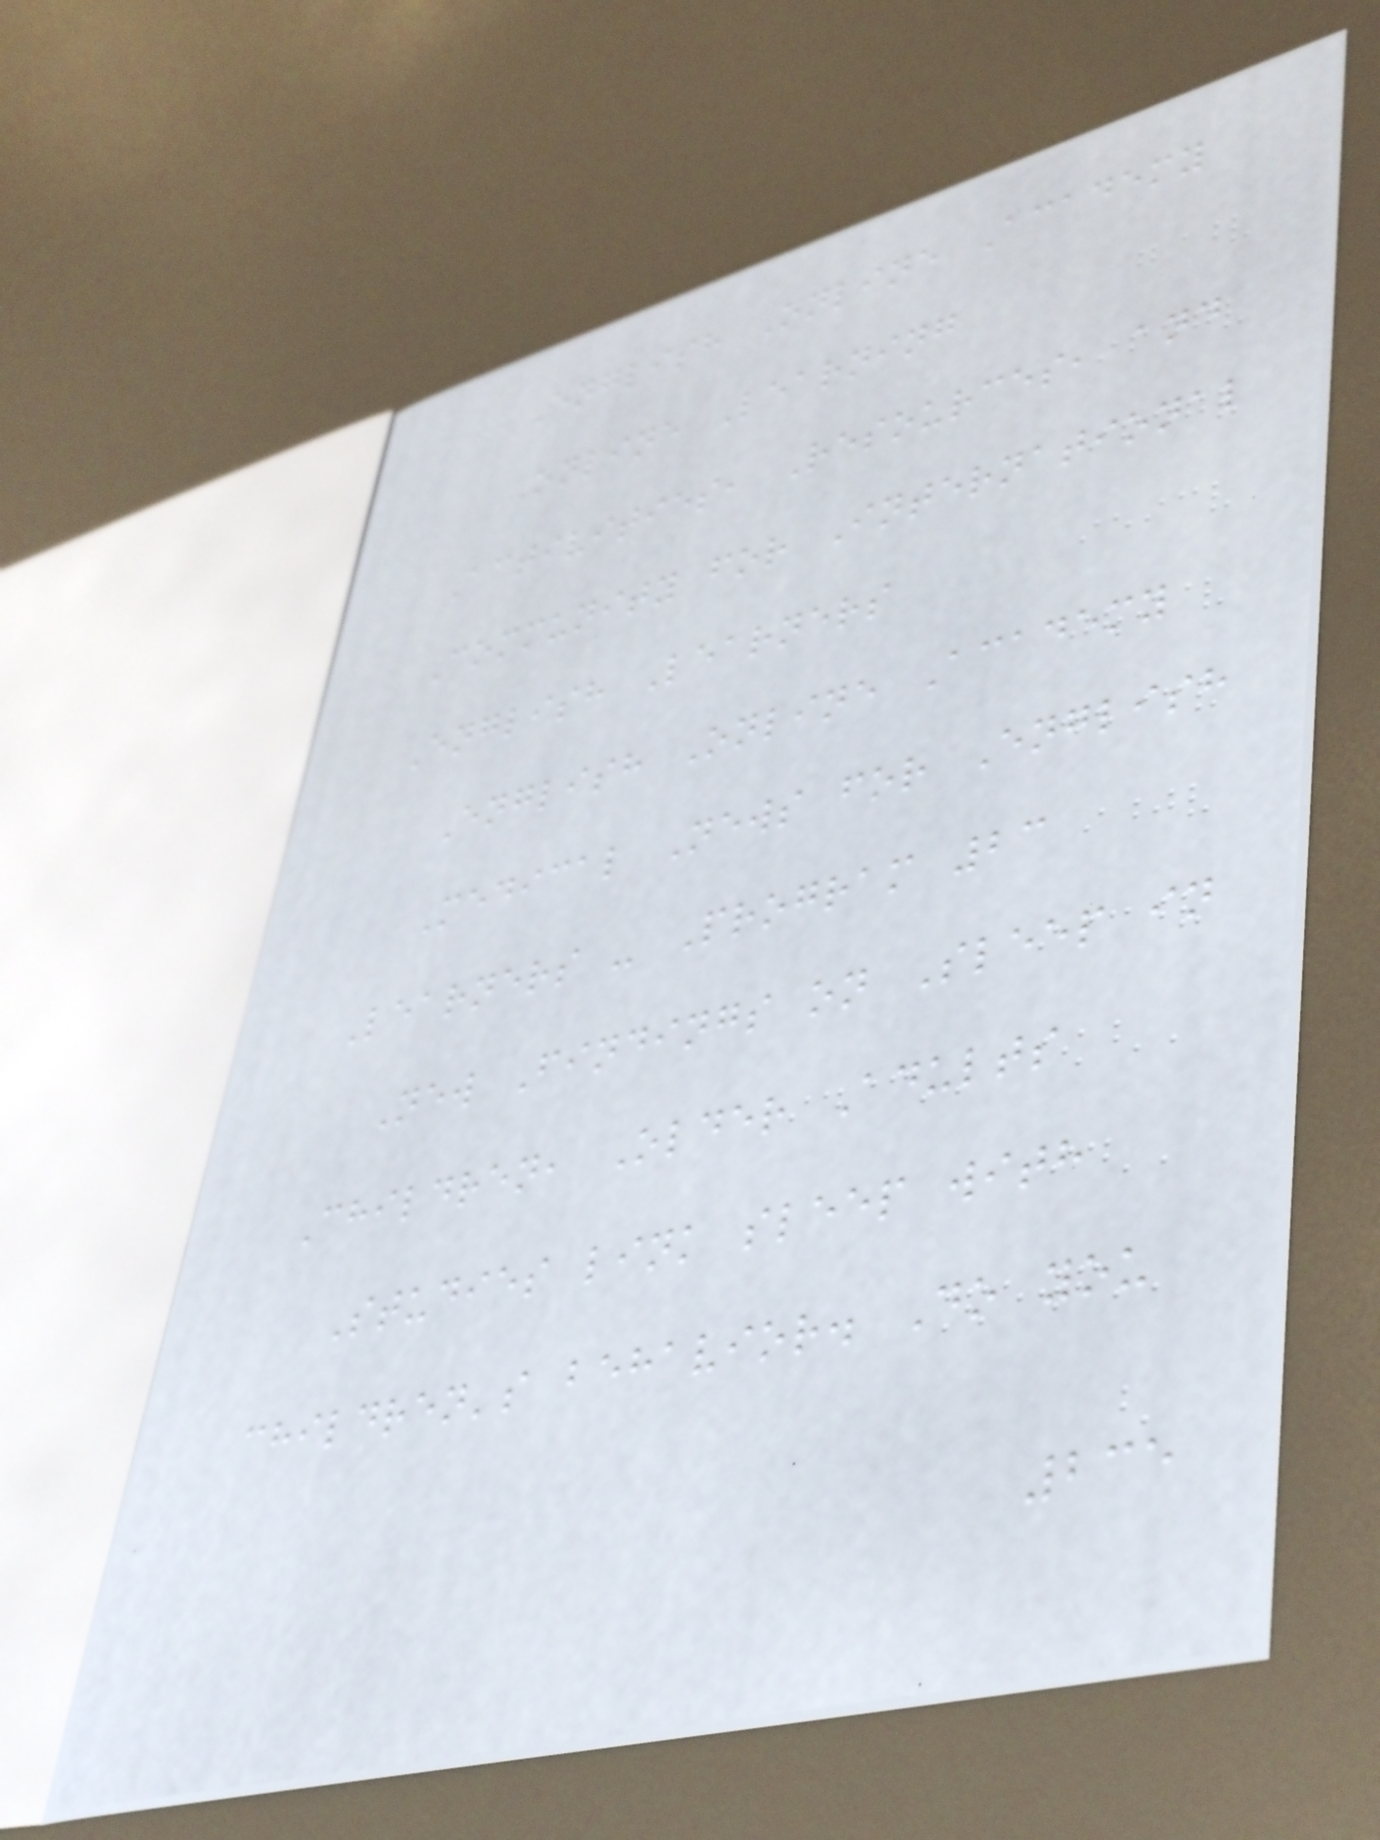English Online Academy
Online Learning
Activities, Resources, and
Community for International
English Learners
English Online Academy
Medical News for English
Learners - Program 23
New Findings on Sleep in
Children, Older Adults
Studies link sleep with
children's behavior. Do you
235
